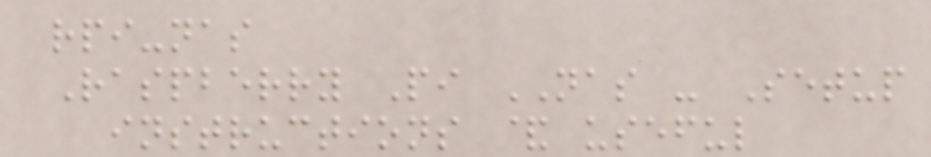rpi-nas
Raspberry Pi NAS - Setup
instructions & useful
